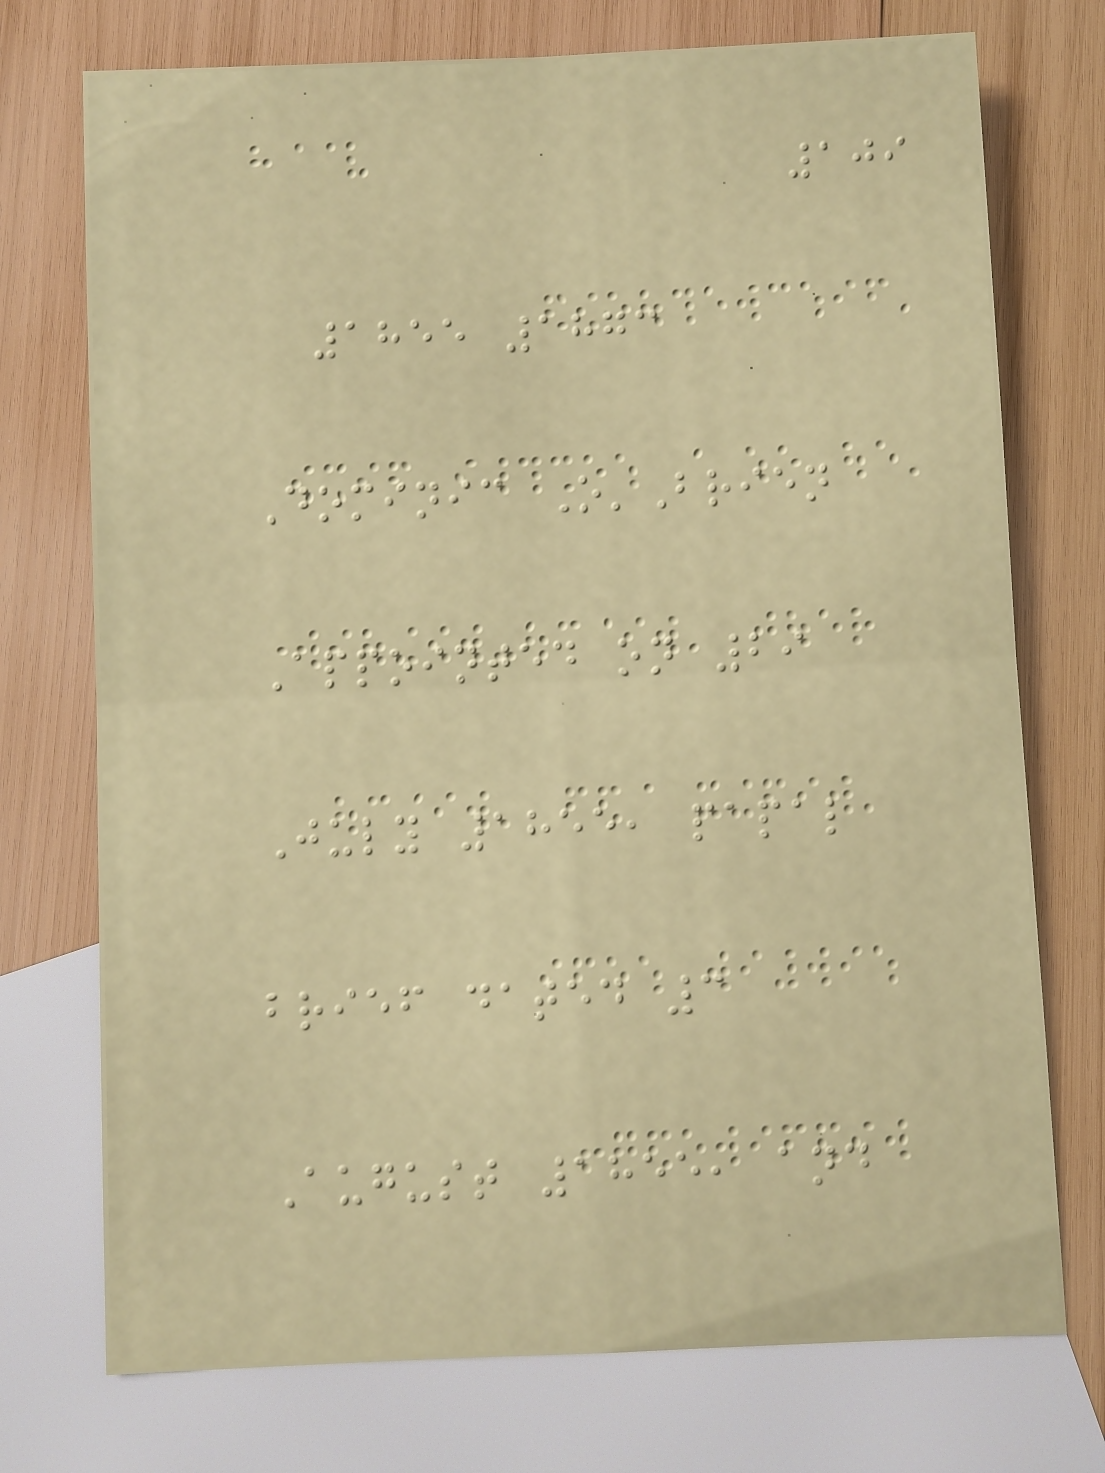109
1855 1873
Dominic O'Brien
Appointed on 29
July 1855, papal
brief dated 3
August 1855, and
